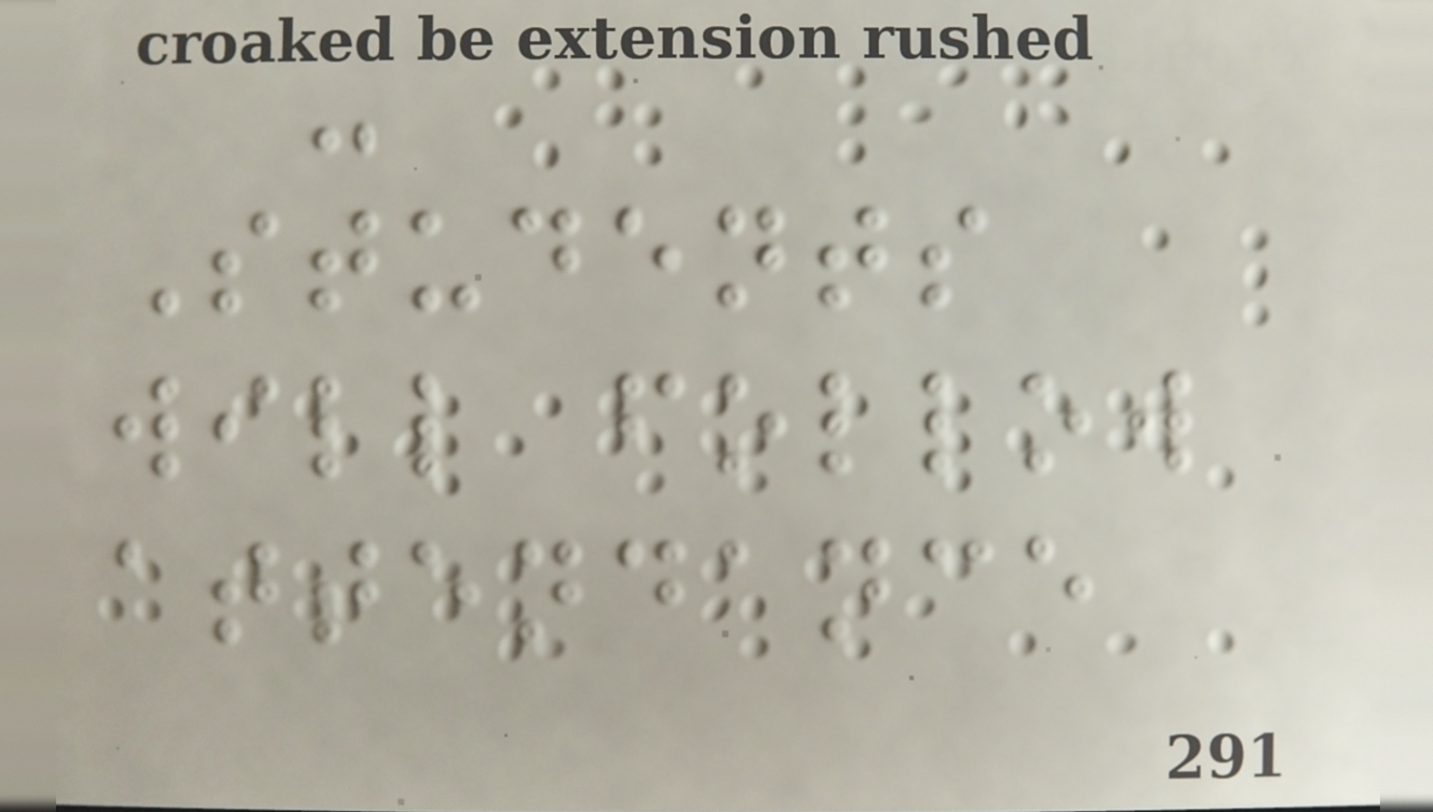-
Students
will follow
attendance
